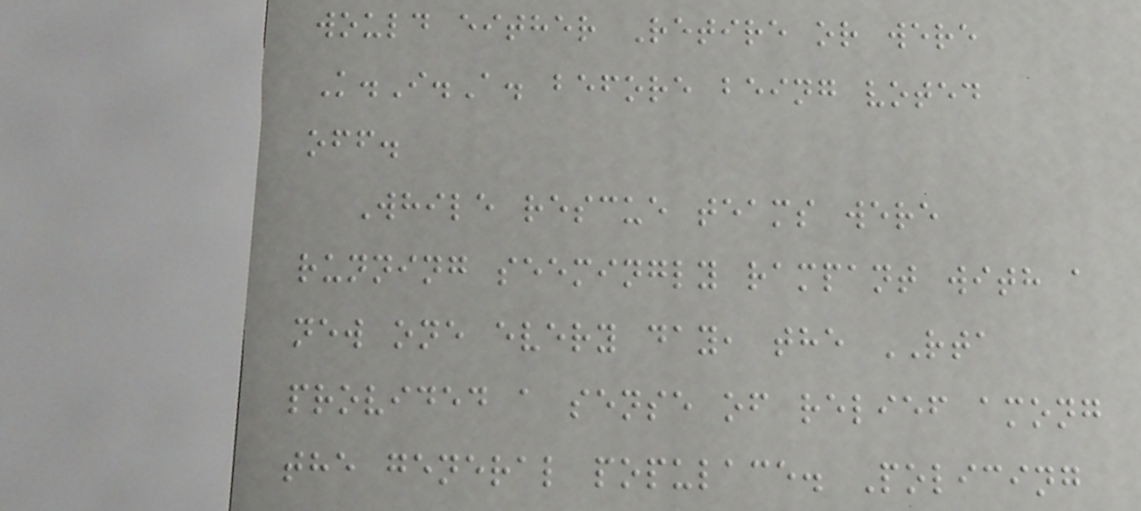would either Retire or were
K.I.A. before being voted
off.
While rescue teams were
running seemingly rampant with a
new one every day, the RTA
provided a sense of relief among
the general populace. Policing
